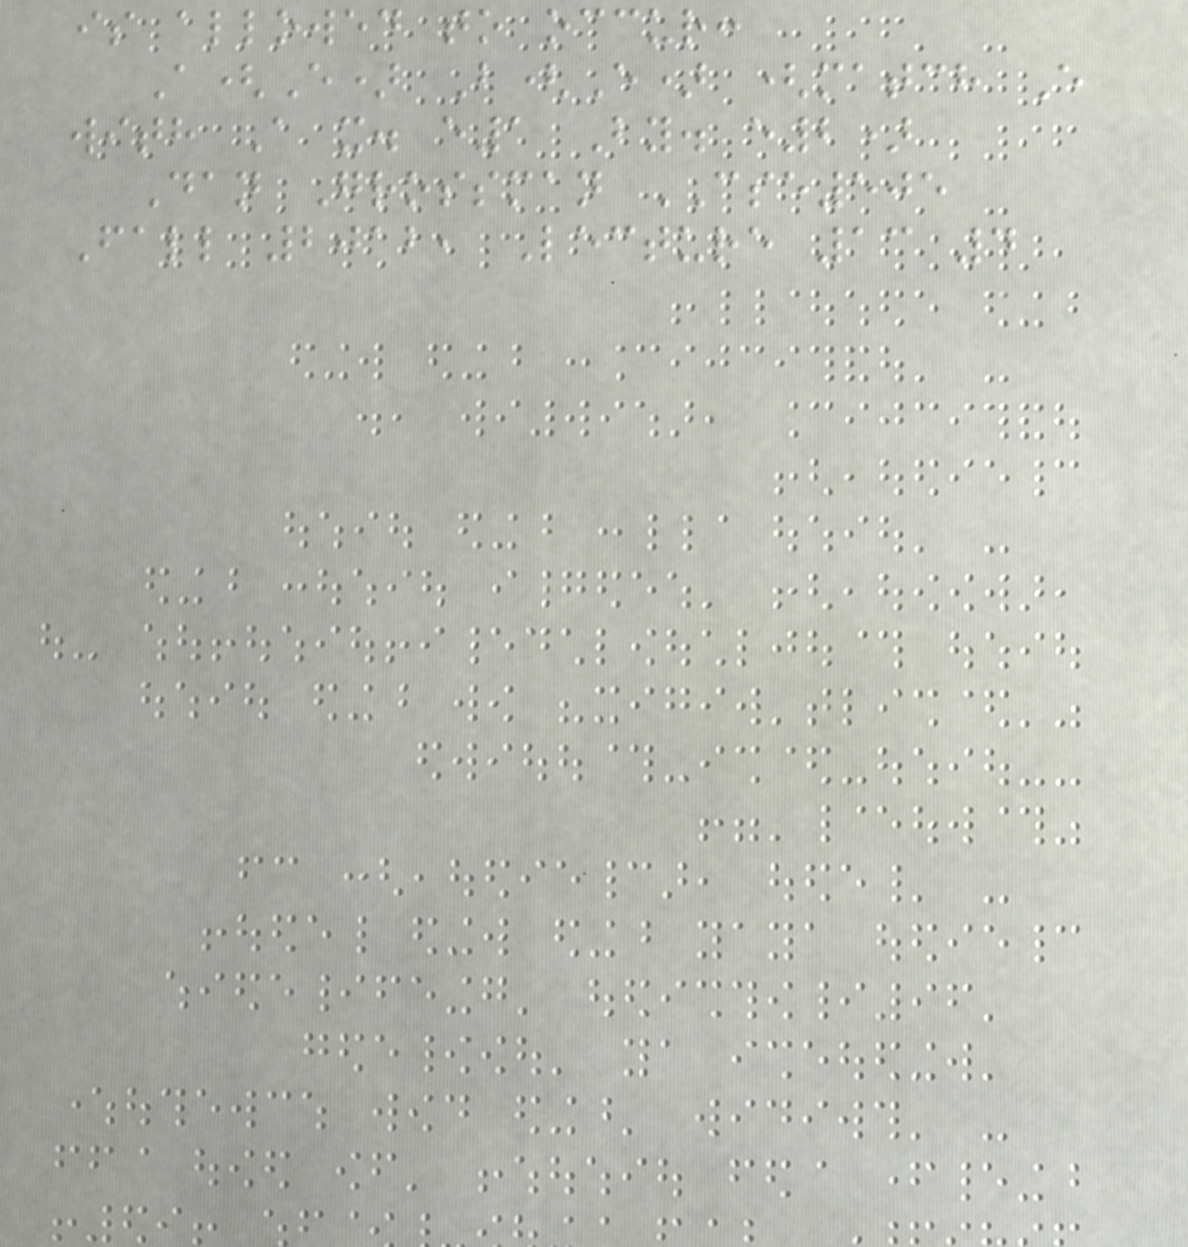is allowed to occur:
A(E) B(E) (match E
with A x. e1 By. e2)
Dan Grossman CSE505
Fall 2012, Lecture 13 4
